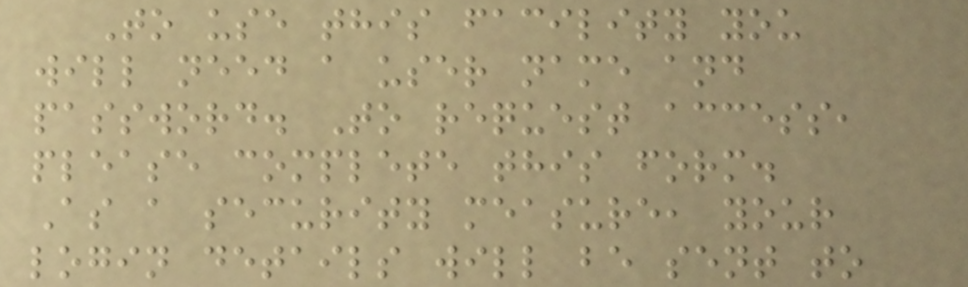To use this facility you
will need a user name and
password. To request access,
please complete this form.
As a security measure, your
login details will be sent to
